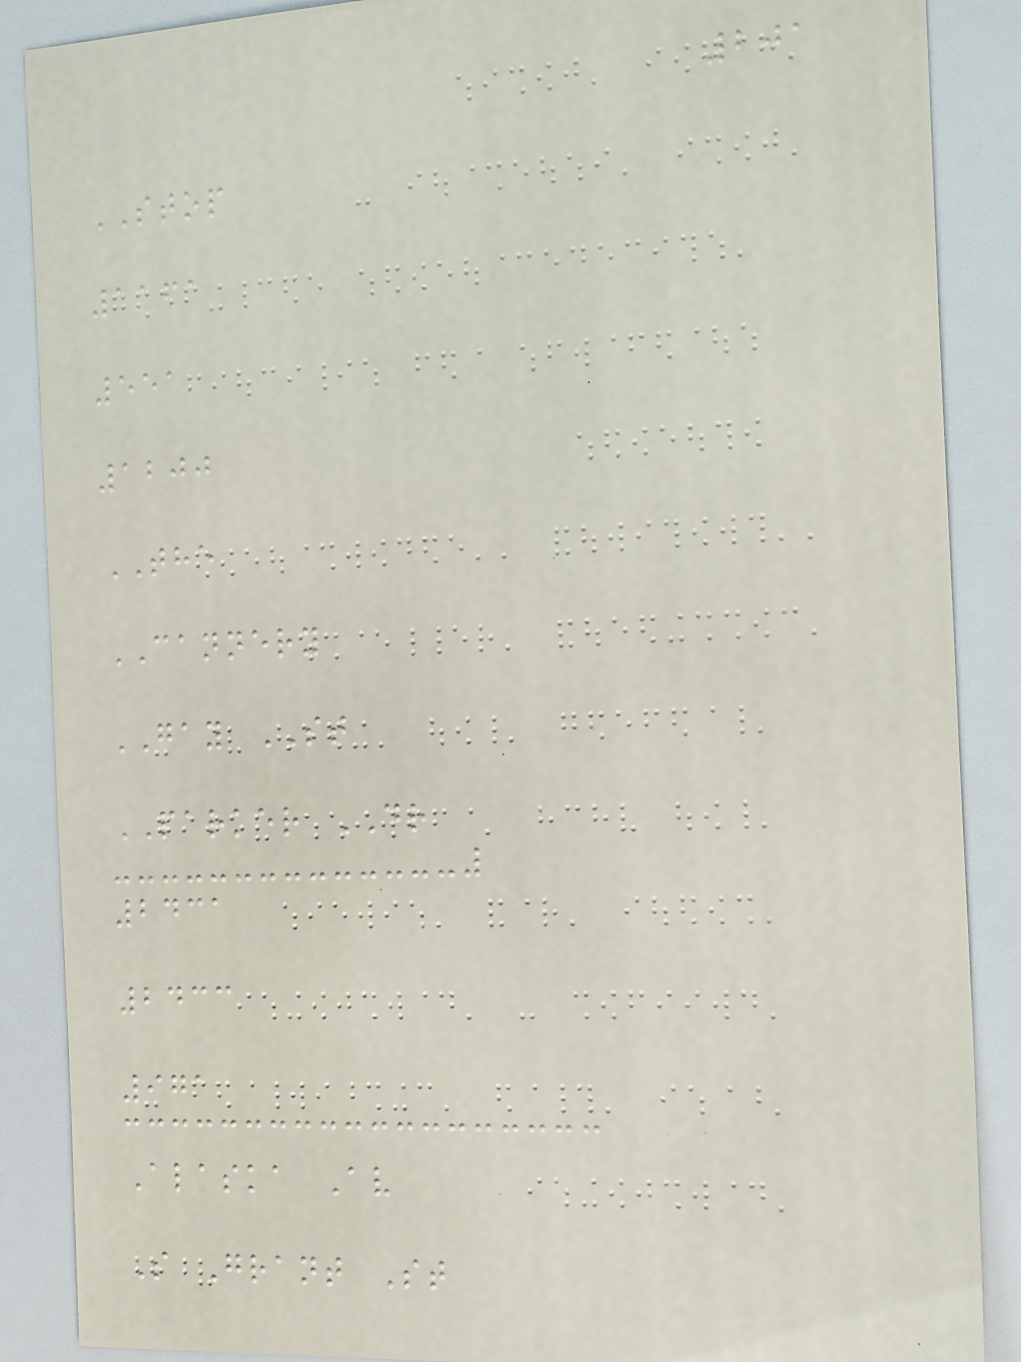201
STOP
1161
551
1200
THE
CANNERY
GAY ST
PARKER DR
2431
2433
971
Alaska Av
S Grant St
